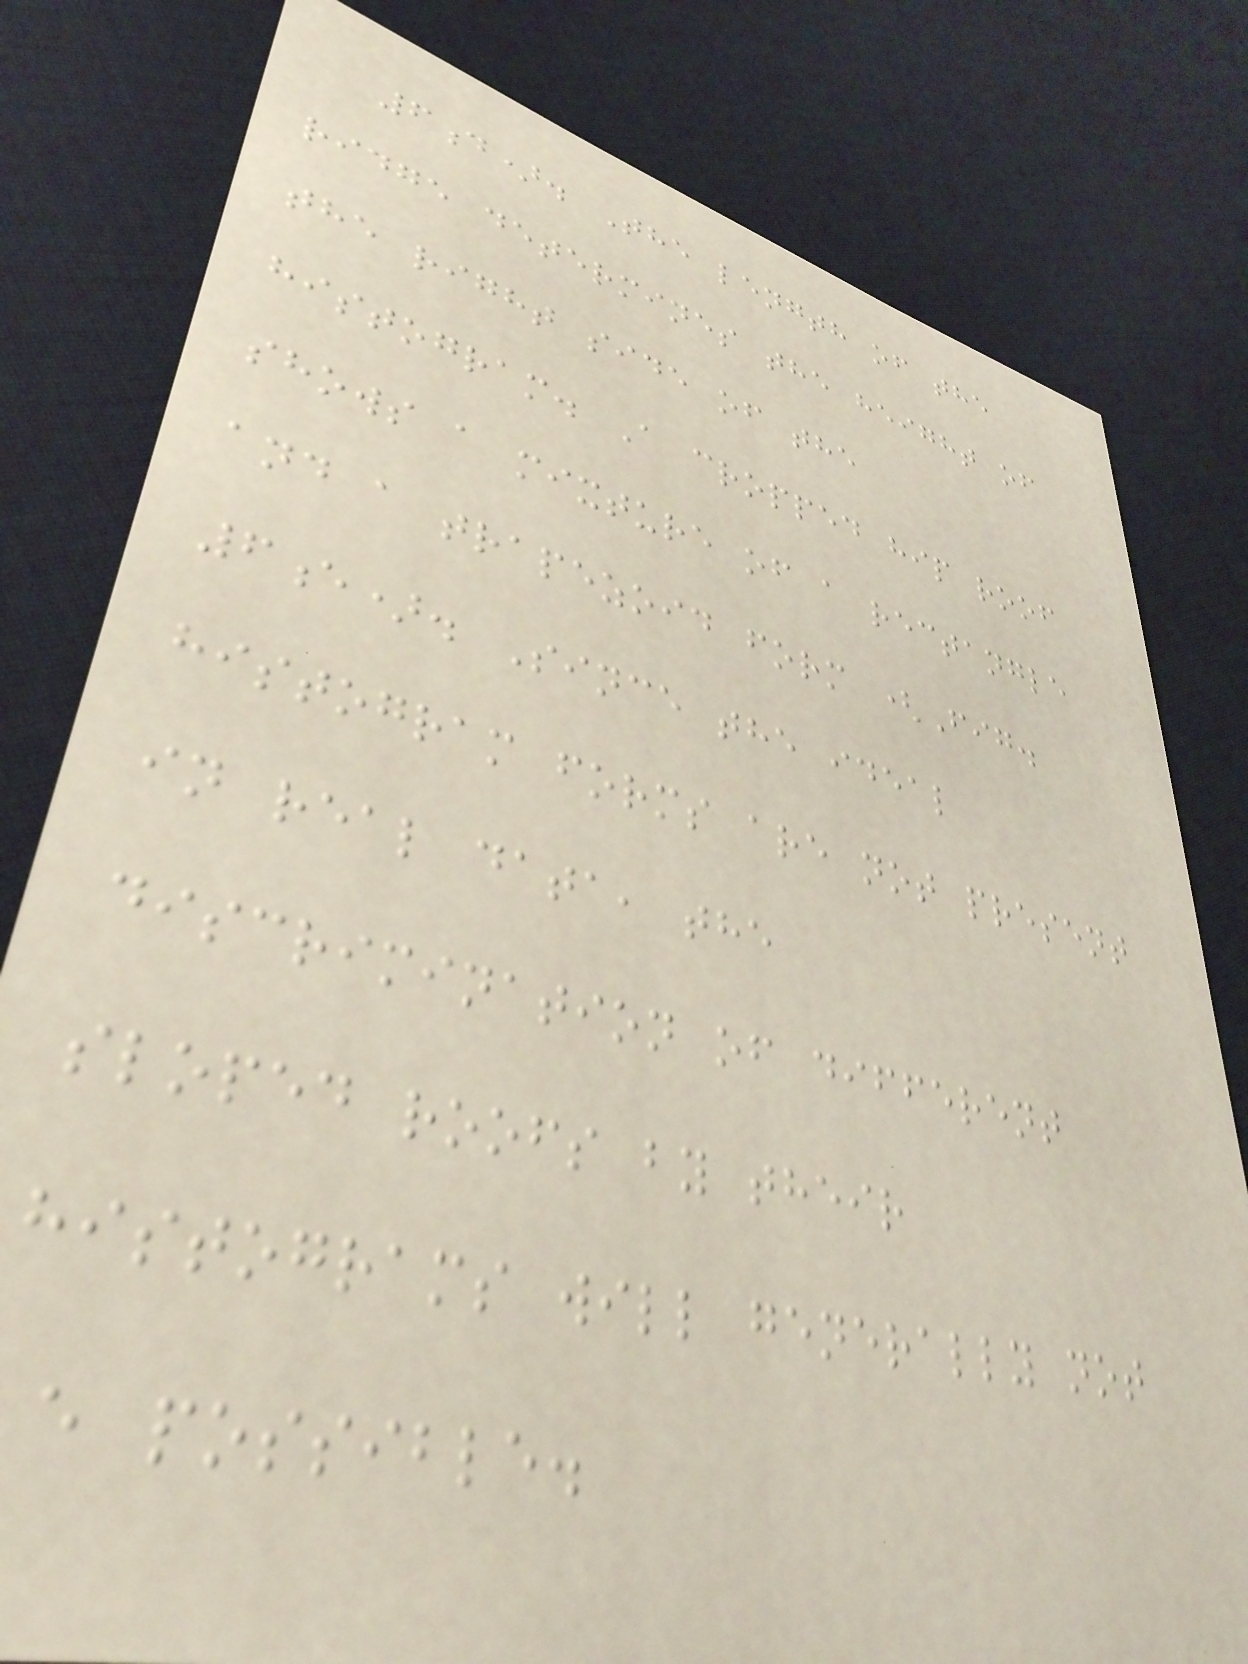6d). The length of the
ridge determines the height of
the right side of the
histogram. A cropped hip roof
shows a mixture of a rectangle
and a trapezoid form (Fig.
6e). Since the ideal
histogram forms are not present
in real data, the
discrimination of different
sloped roofs by their
histograms will generally not
e possible.
